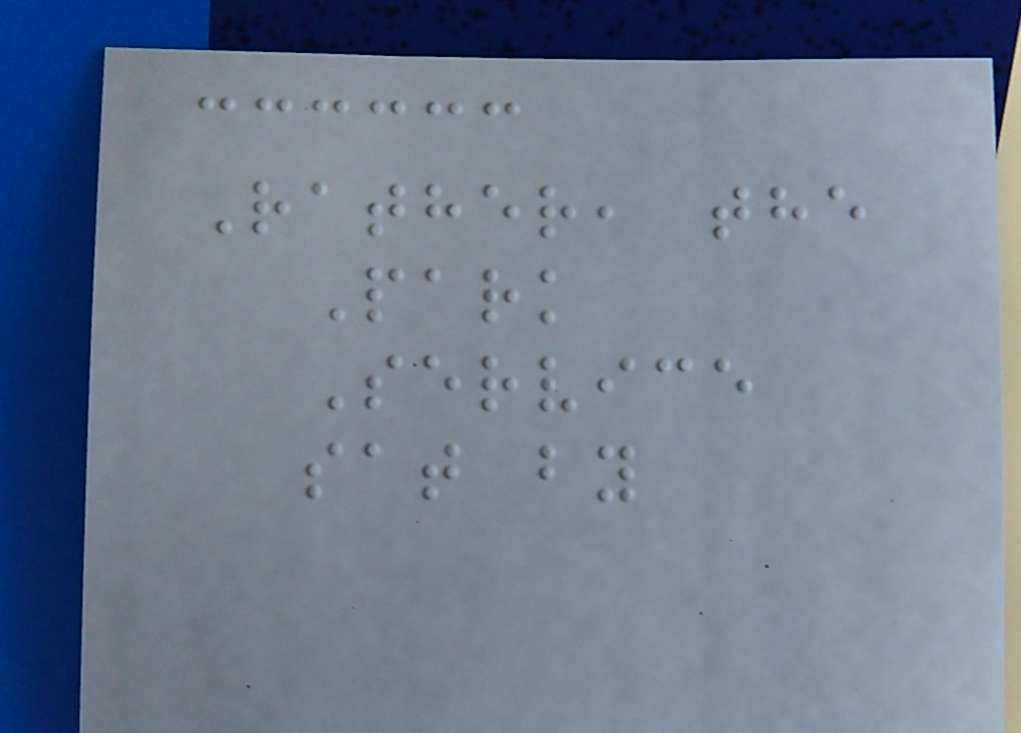Rather, the
Park
Service
sat by
